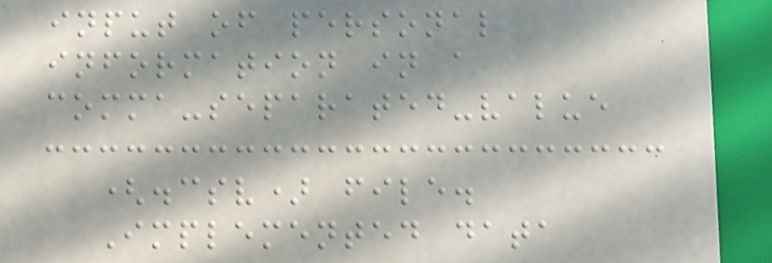input of personal
information in a
comma-separated-value
(.csv) file.
Implemented data
